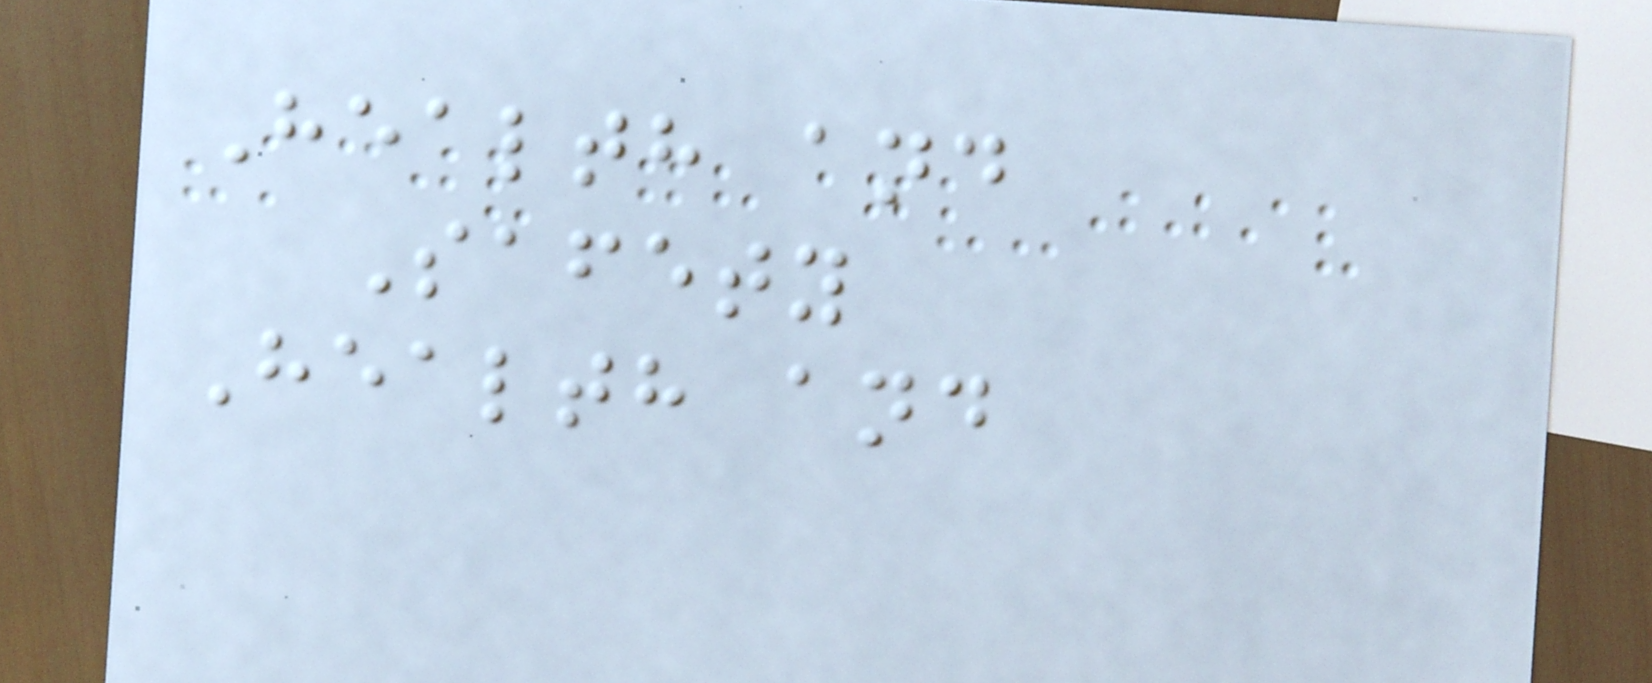Health and
Safety
Health and
